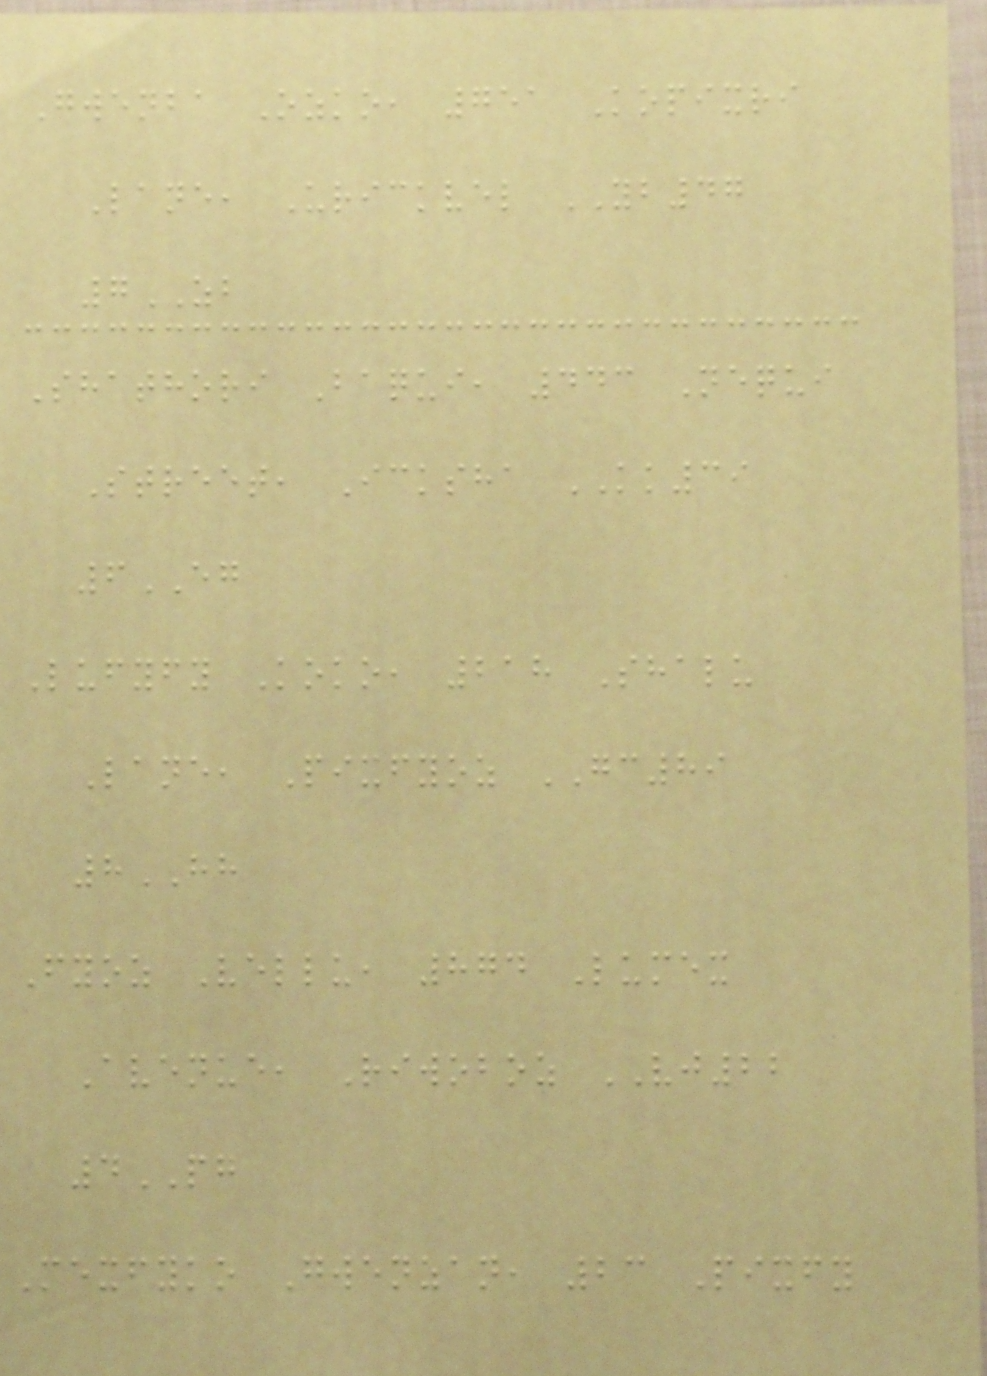Gwenba Ozko, 751 Kopixri
Lane, Urickvel YB47
7ZB
Shathori Baqui, 443 Nequi
Street, Icksha KK39
6EG
Lufyfy Koko, 218 Shalu
Lane, Pixfyoz GC89
8HH
Fyoz Vellu, 874 Lumex
Avenue, Riwoboz VJ22
4PG
Mexfyko Gwenzan, 23 Pixfy
